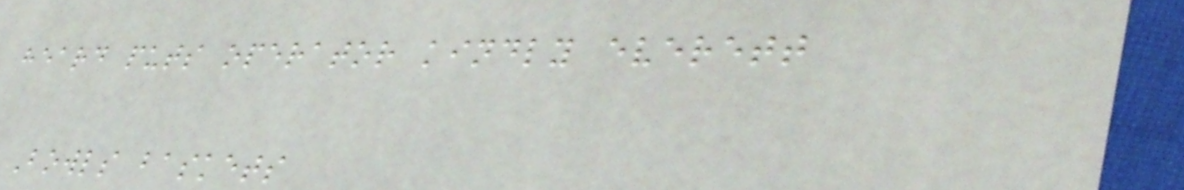heard puts operator kindly everett
Bowls baskets
